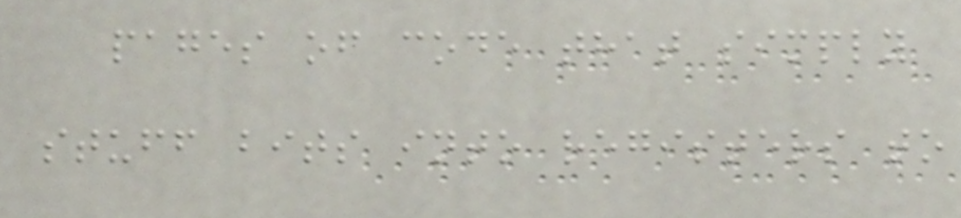pages of code that simply
stuff bits into registers to
